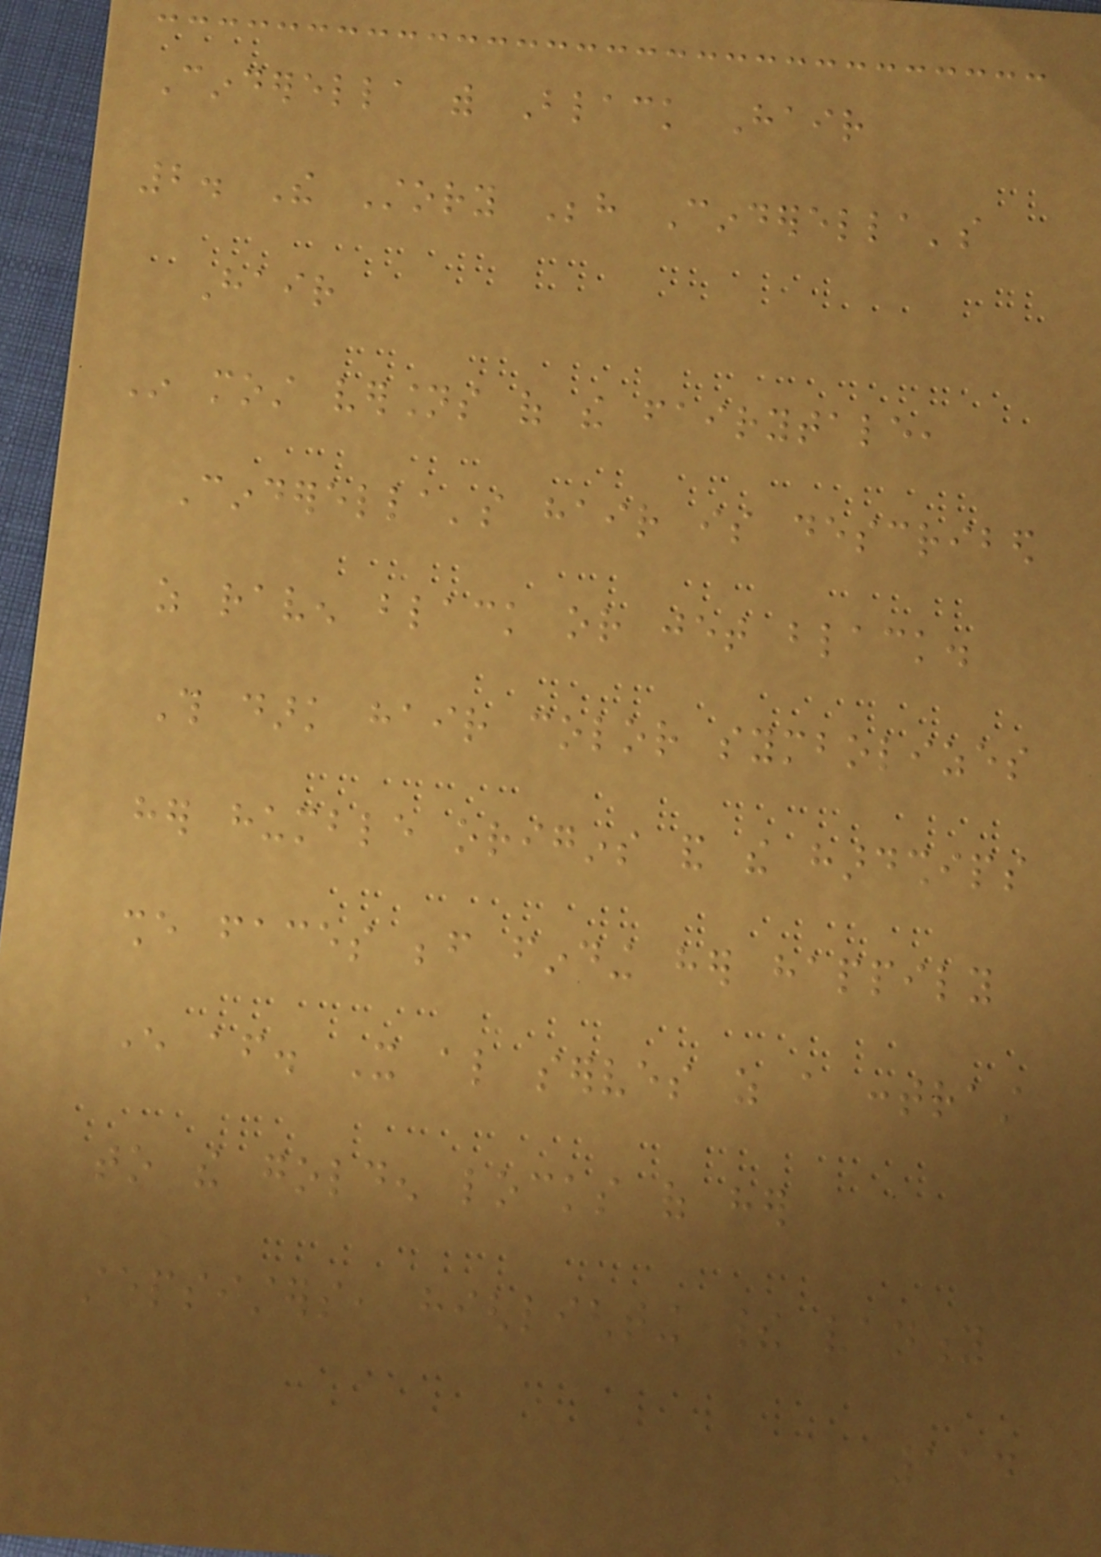Cinderella with Black Hair
2. The Story Behind Cinderella's
Hair
In most versions of the fairytale,
Cinderella's hair is described
as raven black or jet black.
This dark hair color symbolizes
her humble origins and the hardships
she faces before finding her happily
ever after. It also serves as a contrast
to the golden locks of her
stepsisters, highlighting their vanity
114
